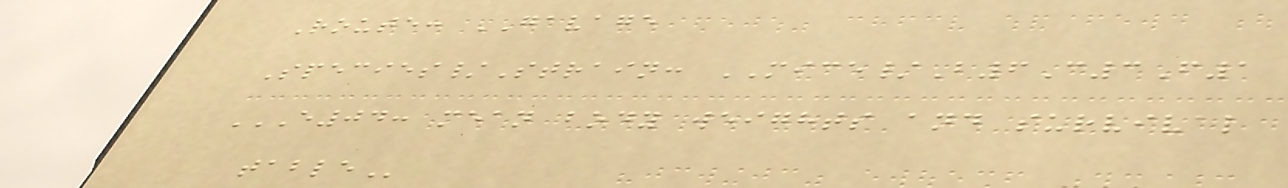Route: GAVAGE
Species/Strain: MICE/B6C3F1
E04: MEAN BODY WEIGHTS AND SURVIVAL
TABLE
